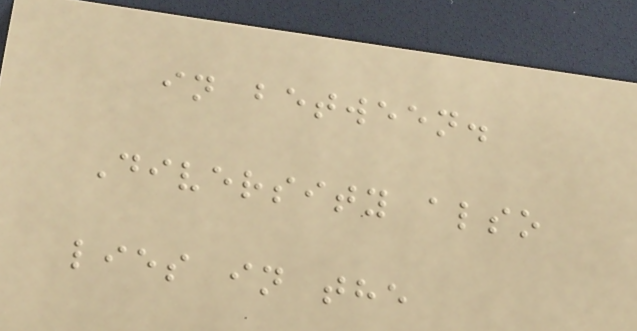in between.
Diversity also
lies in the
